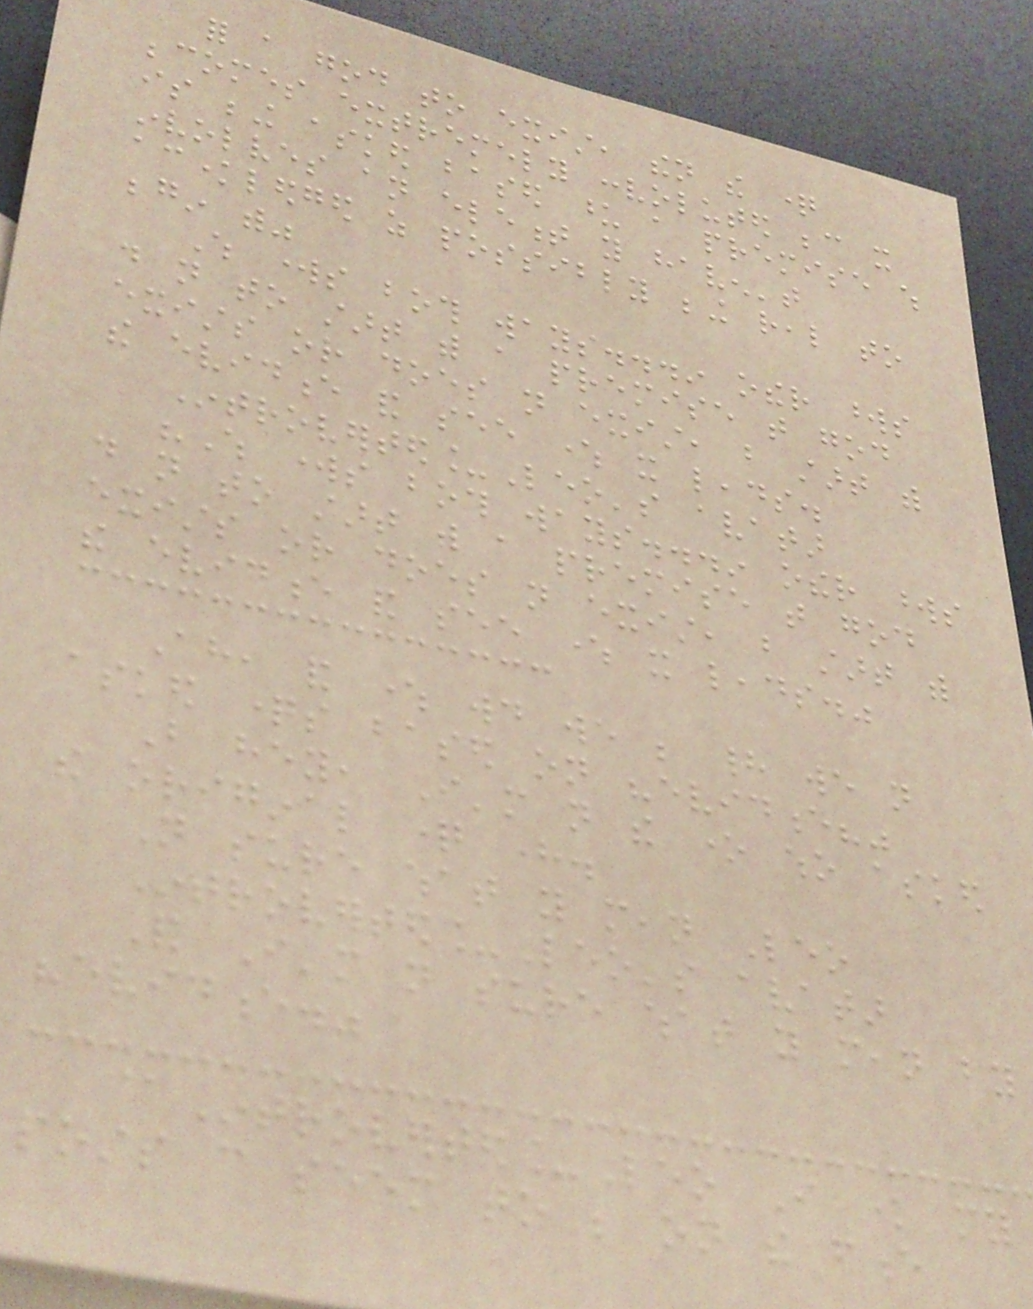for a god to exist, then the question
becomes extremely convoluted because it
is being asked based upon a premise which
involves an element you haven't
acknowledged as possibly being real to
begin with"
Which works both ways...in other words
do not to start with a premise that god
exists or does not exist, but start with
the evidence and see where it leads.
Introverted_Leo's avatar
"Which works both ways...in other words
do not to start with a premise that god
exists or does not exist, but start with
the evidence and see where it leads."
Ah, and where would we be had we not
asked questions based on "evidence?"
But hey, I'm not the one who asked
the original question here.
Not sure what you mean Leo
Introverted_Leo's avatar
And I'm not sure what you mean by
"evidence."
@Introverted_Leo I know my
posts can seem to be on the fence
